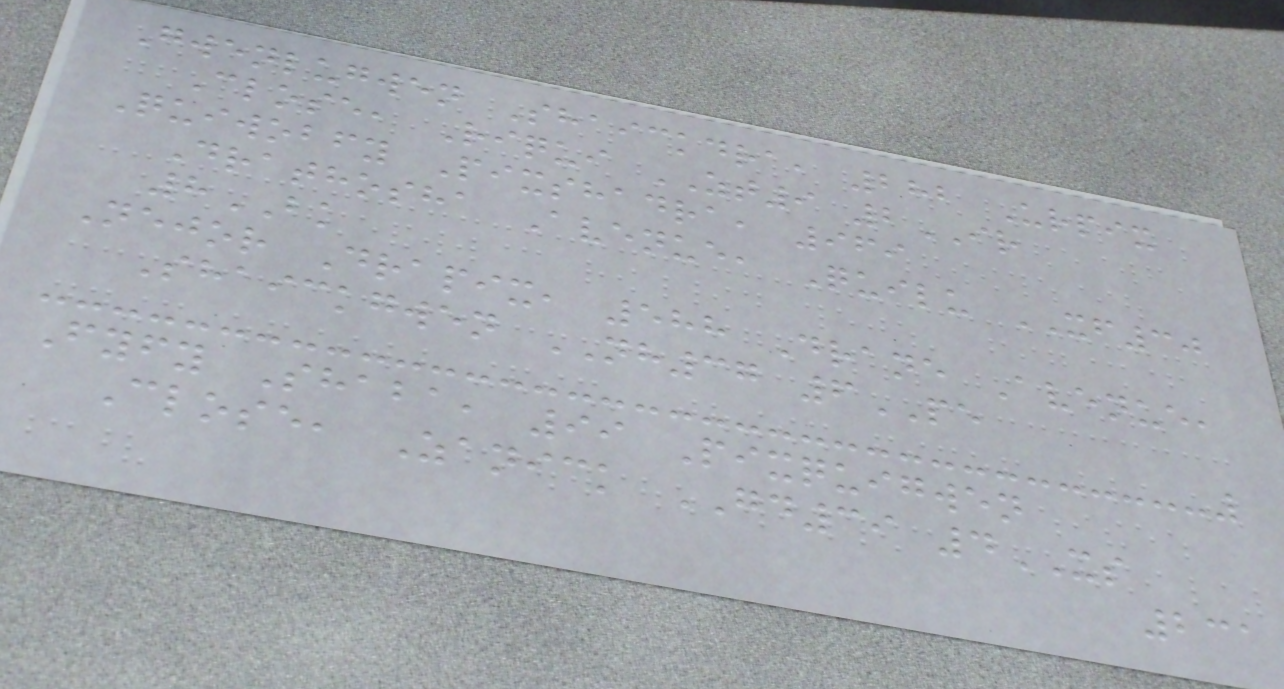Gwenlugwen Shaickdra, 282 Urpix
Close, Riqui ZT9 2IR
Quiwobfy Pixshadra, 969
Drathosha Avenue, Quilu XF30
8BK
Nejor Drapix, 588 Drane Avenue,
Shaickgwen NH37 6PE
Fyfy Shaba, 99 Pixquigwen
Close, Zanick GD39 4XS
231
